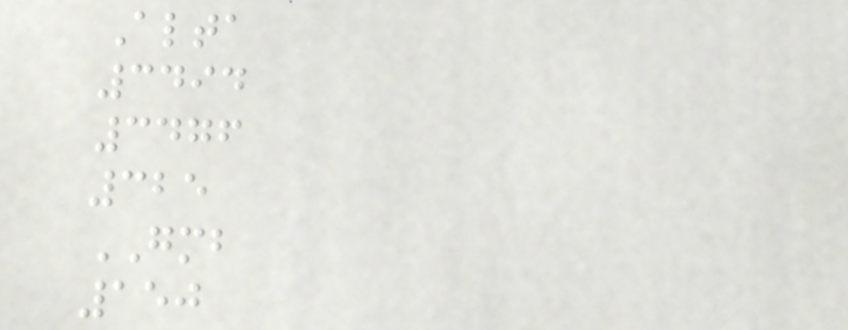Alta
3494
3476
325
GMB
150
